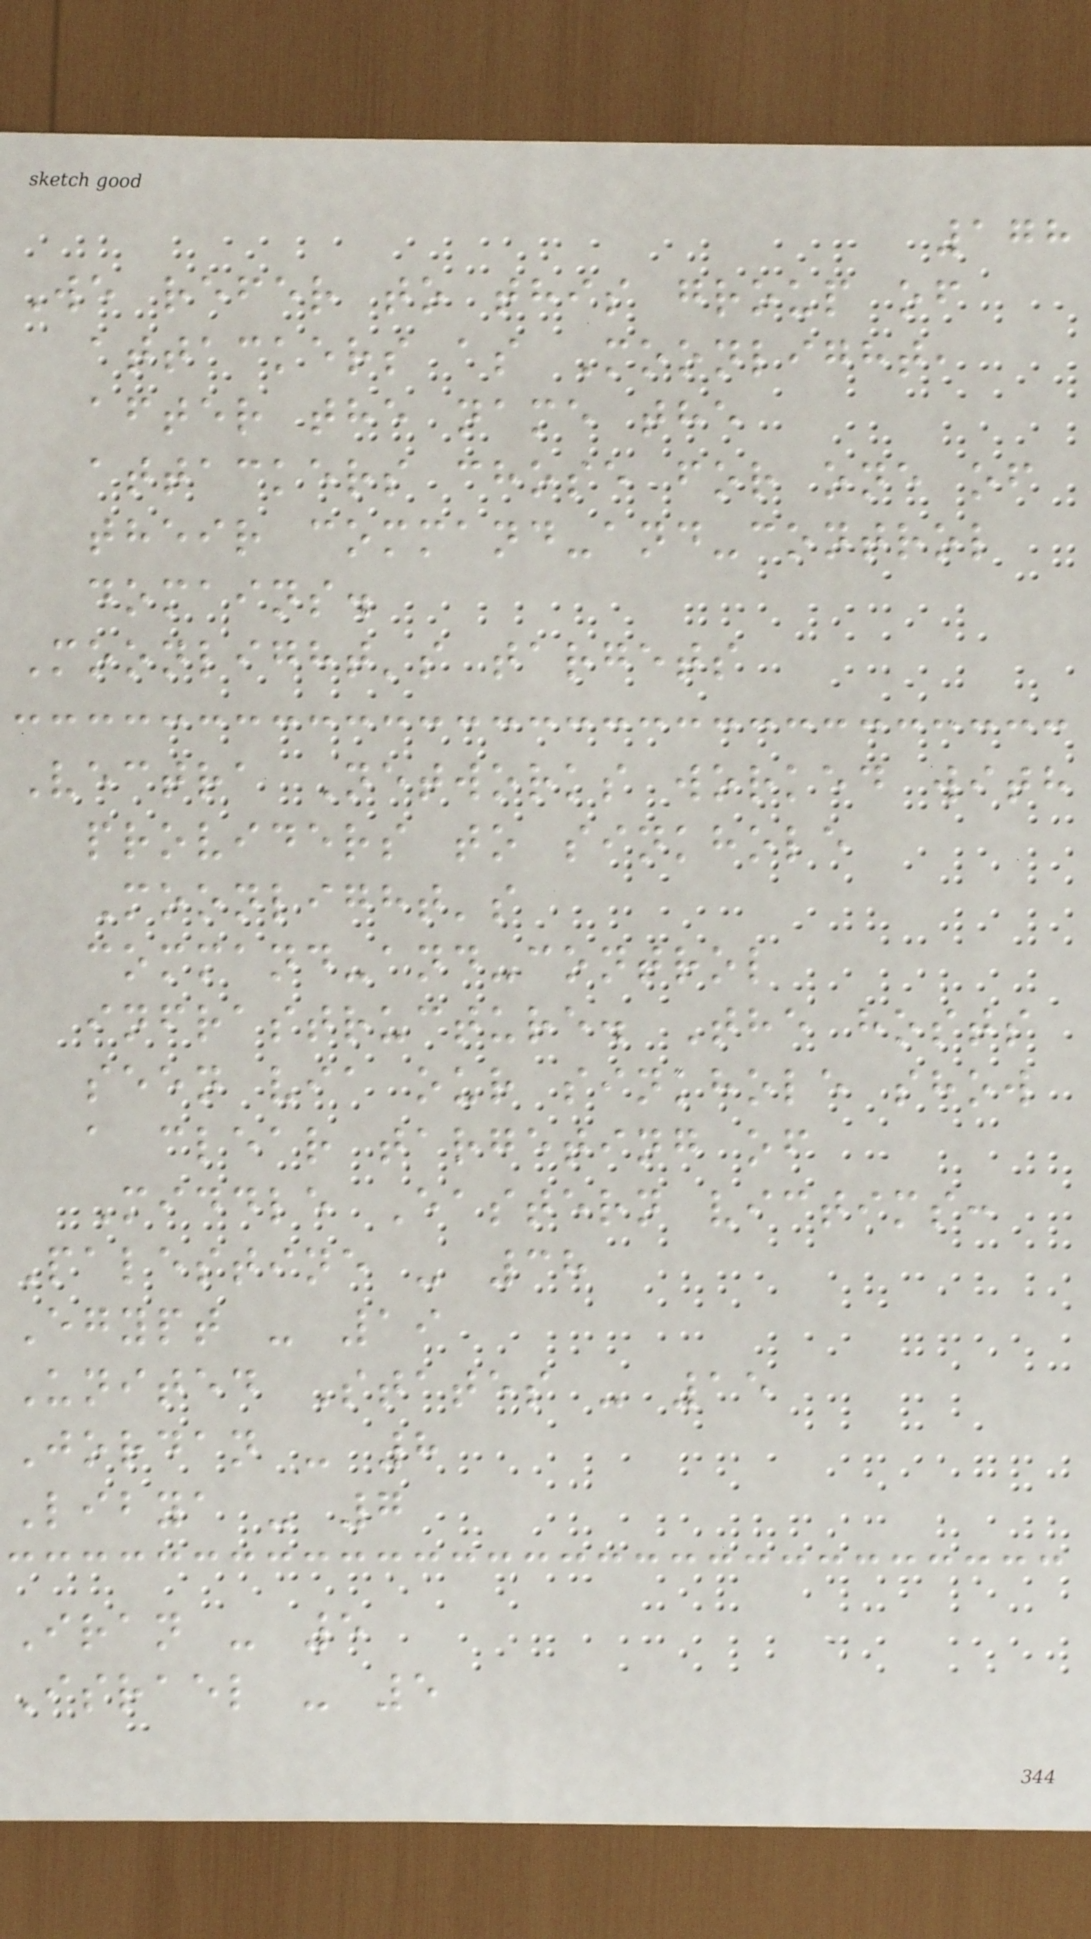178
We refer to this group of
attackers as Moonlight,
after the name the
attackers chose for one of
their command-and-control
domains.
Moonlight's targets
Vectra Networks worked with
providers to sinkhole
Moonlight's
command-and-control
infrastructure. The hosts
seen via our sinkhole show
a clear targeting of
Middle Eastern victims:
Palestine - 38
Egypt - 19
United States - 15
Jordan - 8
Libya - 7
Iran - 5
Israel - 5
